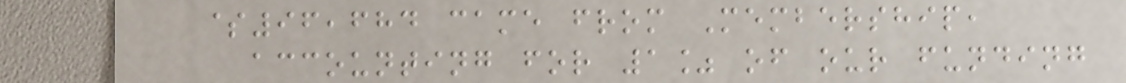$96,684 came from Membership,
accounting for 1% of our funding
